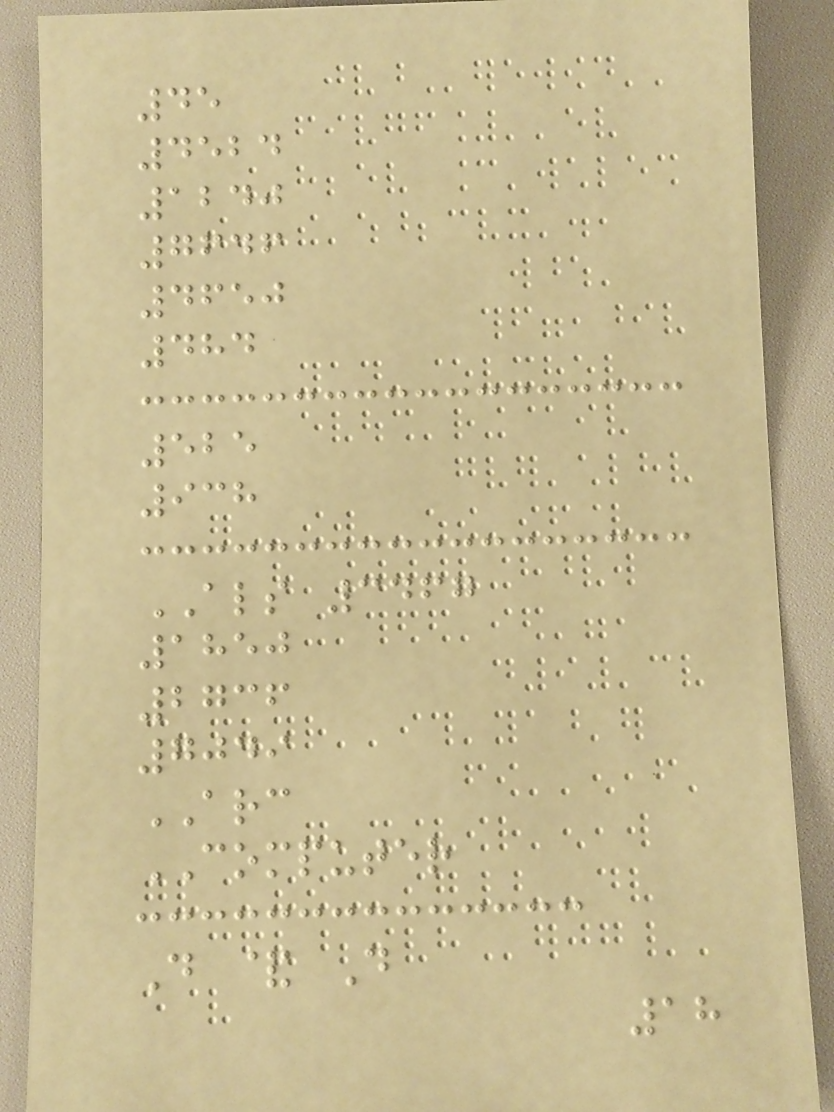45
4524
1240
7646
4650
484
525
938
ALS 3467
1850
2736
7049
ARC
COMPUTER
D & D
18
